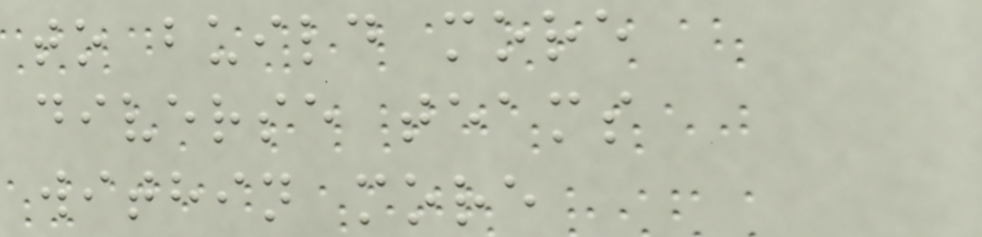to build more
diverse teams
within more
